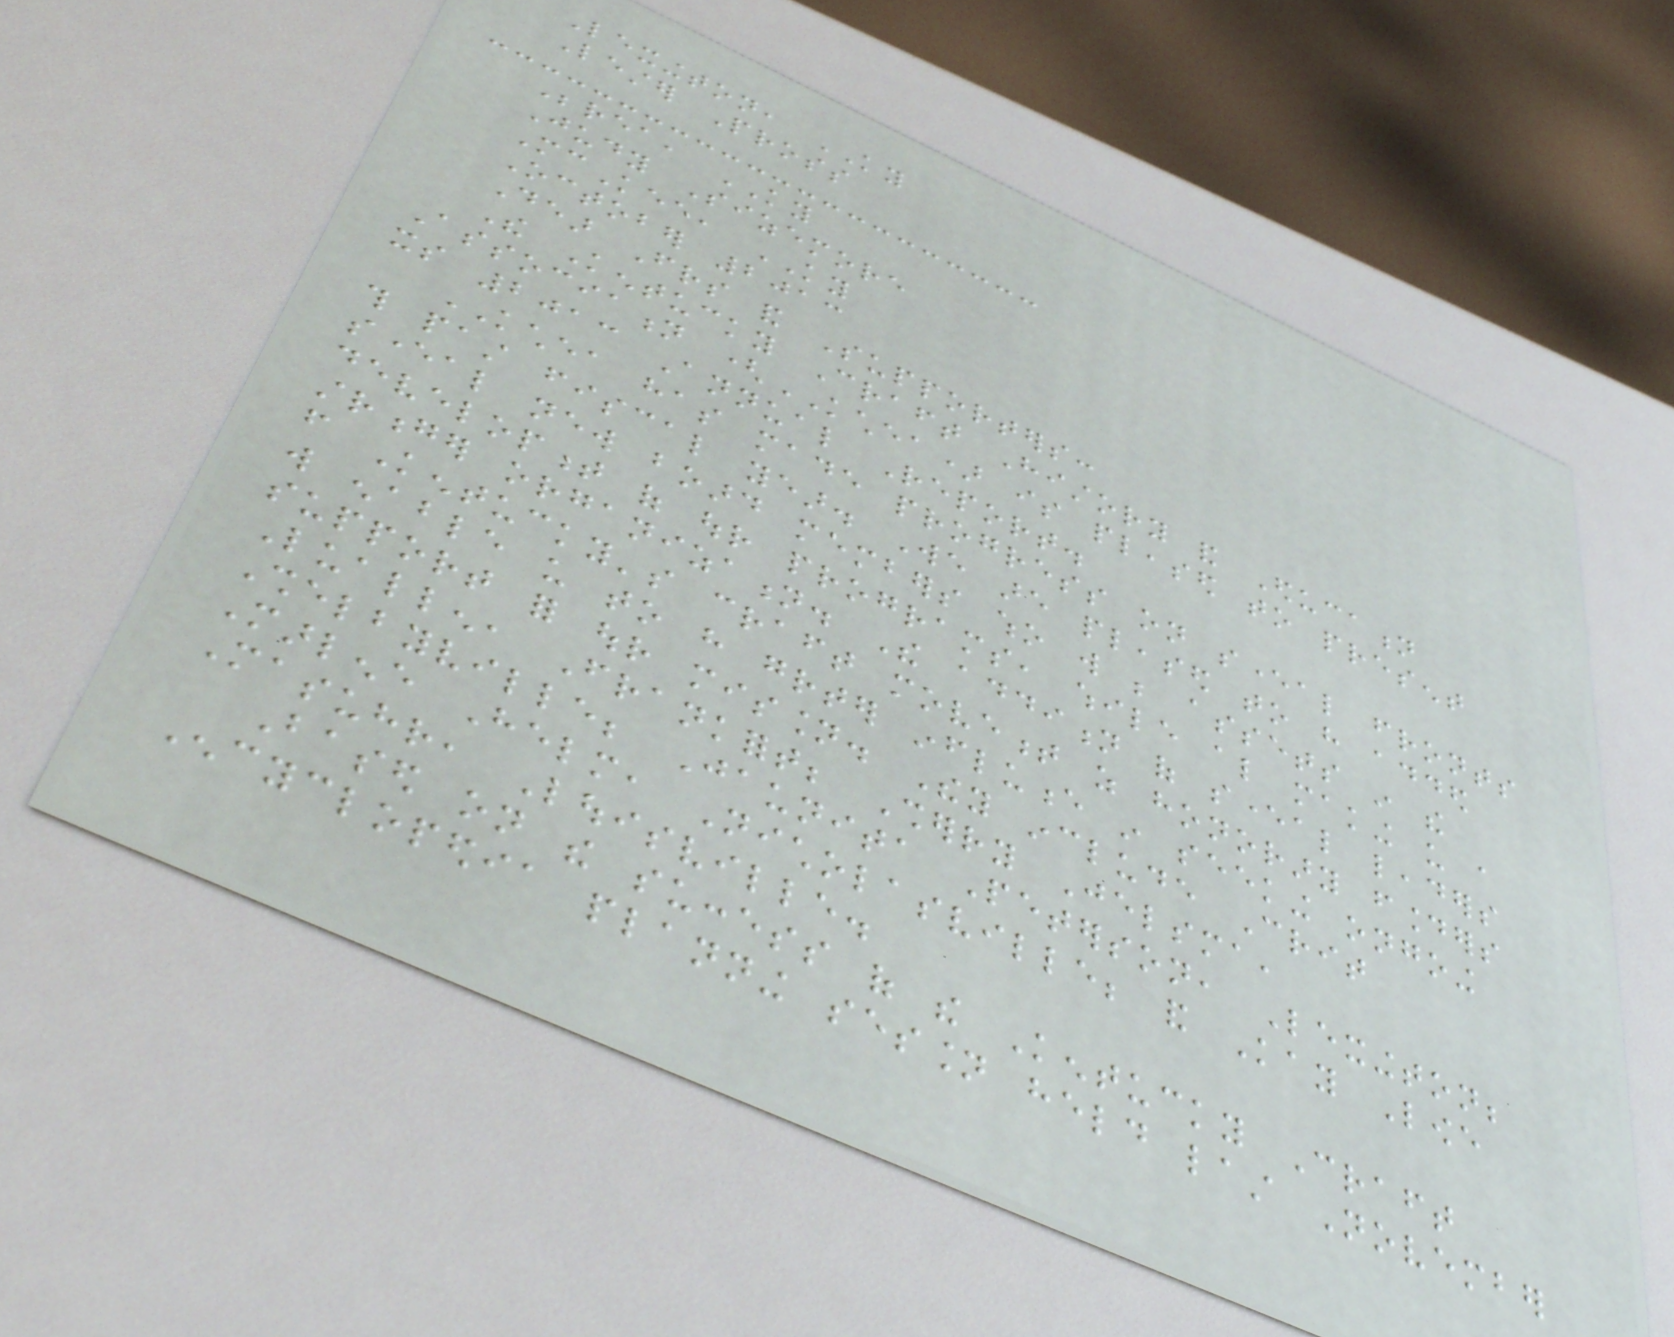Lexington, KY
Lester Pross
Berea, KY
Judy Sizemore
McKee, KY
October 2013
Dear Friends and Supporters:
The Kentucky Craft History and Education
Association (KCHEA) is pleased to present
its 2013 Annual Report.
KCHEA has made progress on several fronts
this past fiscal year. We are pleased to have added
several new board members who will be assets in the
development of our programs, while also making us a
stronger organization. The addition of several leaders
from Kentucky's craft movement as honorary founders
will enable us to have greater influence in seeking ongoing
support for our mission. They include Crit
Luallen, Frankfort; Sherry Jelsma,
Shelbyville; Jaunita Peterson, Lexington;
Marlene Helm, Nicholasville; and Kay Lowe
Masuhr, Louisville.
Based on the success of the Kentucky Craft
Encyclopedia planning session held last November
